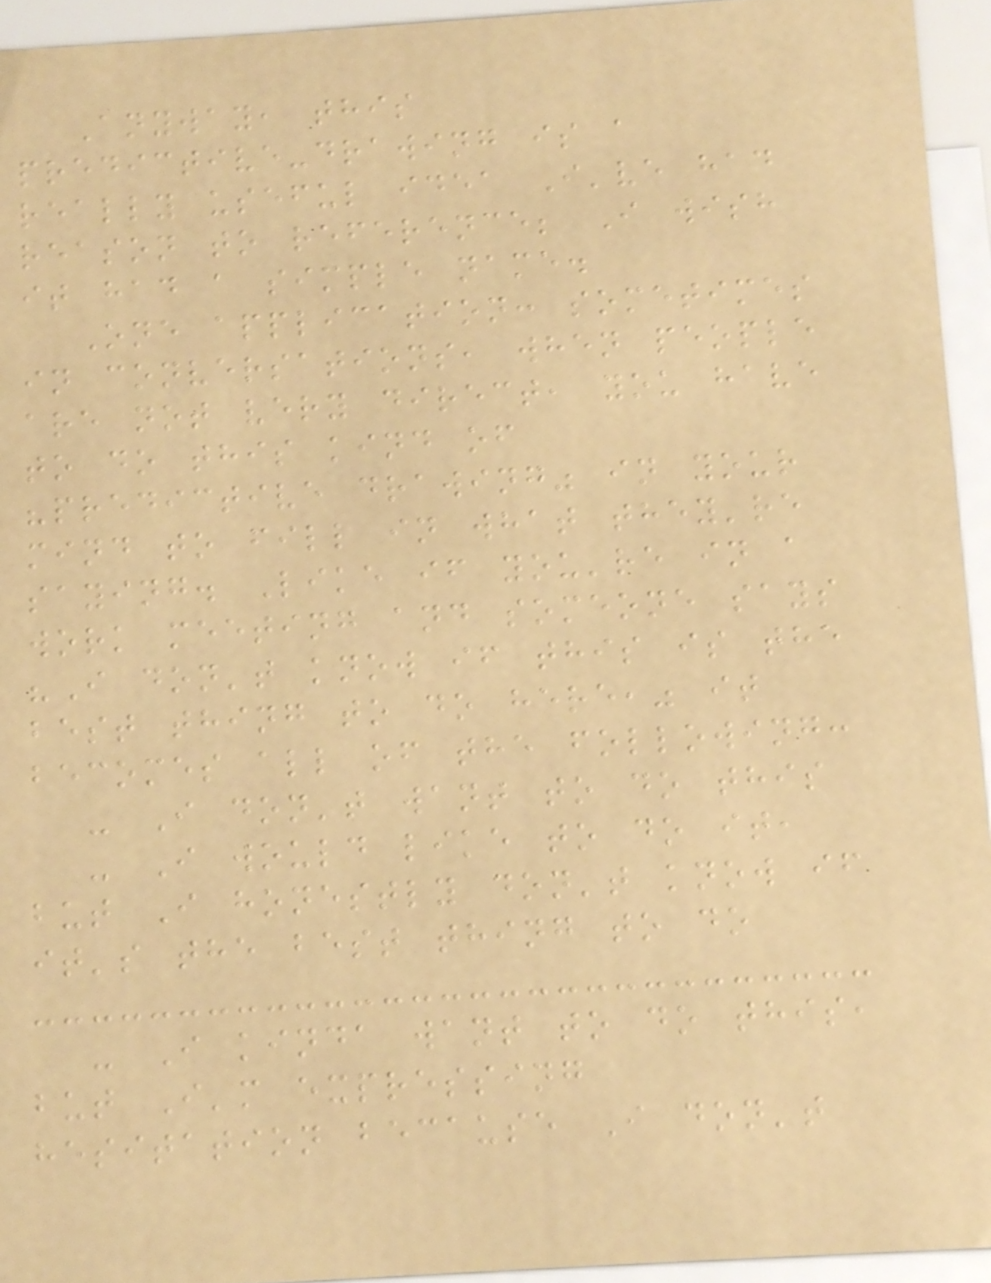Anyway, this
predictive-drawing is a
really useful idea I've had
reason to reference; I wish
it had a simple name.
One application: sometimes
in conversations, when people
are not very direct, you have
to do this kind of
"predictive drawing" in your
mind to fill in what they're
saying. Like if you're in a
work meeting and someone says
"I don't know if this is the
best thing to do here," it
becomes all of the following:
- I don't want to do this
- I would like to do it,
but I honestly don't know if
it's the best thing to do
- I kinda want to do this,
but I'm expressing
hesitation because I don't
